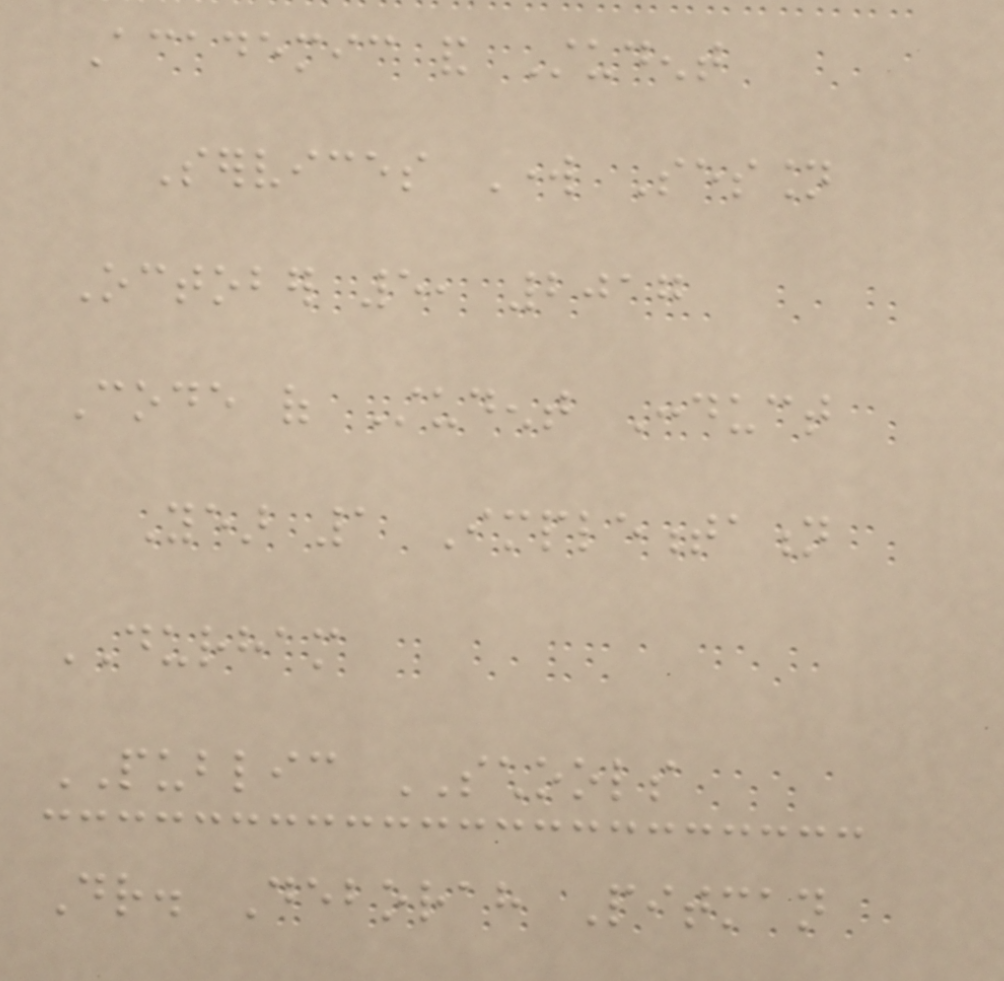Academic and Student
Services Work Session
October 5, 2017
Code of Student Conduct
Year 1 Implementation
DURHAM
PUBLIC SCHOOLS
Dr. Deborah Pitman
